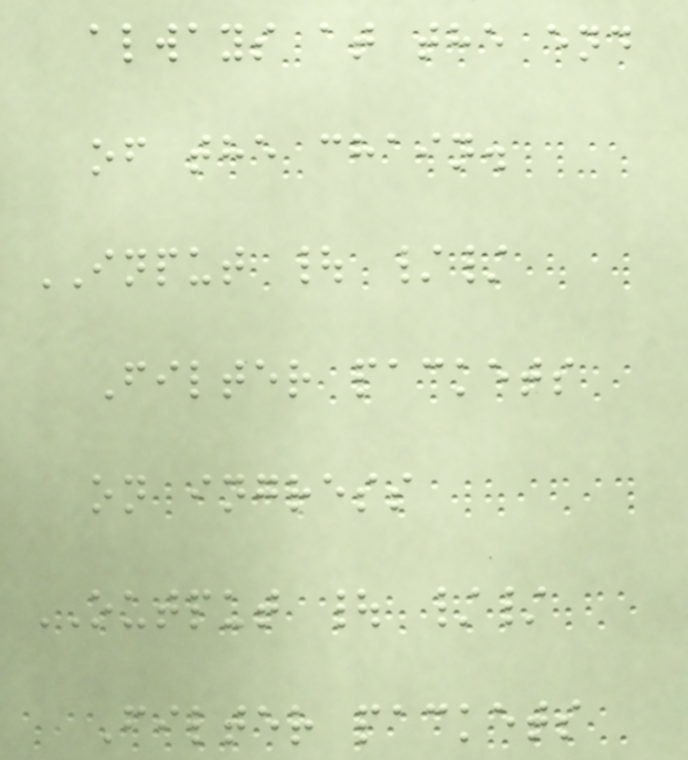always at the end
of the chain.
INPUT | //
Filter packets
on ingress
OUTPUT | //
Filter packets
